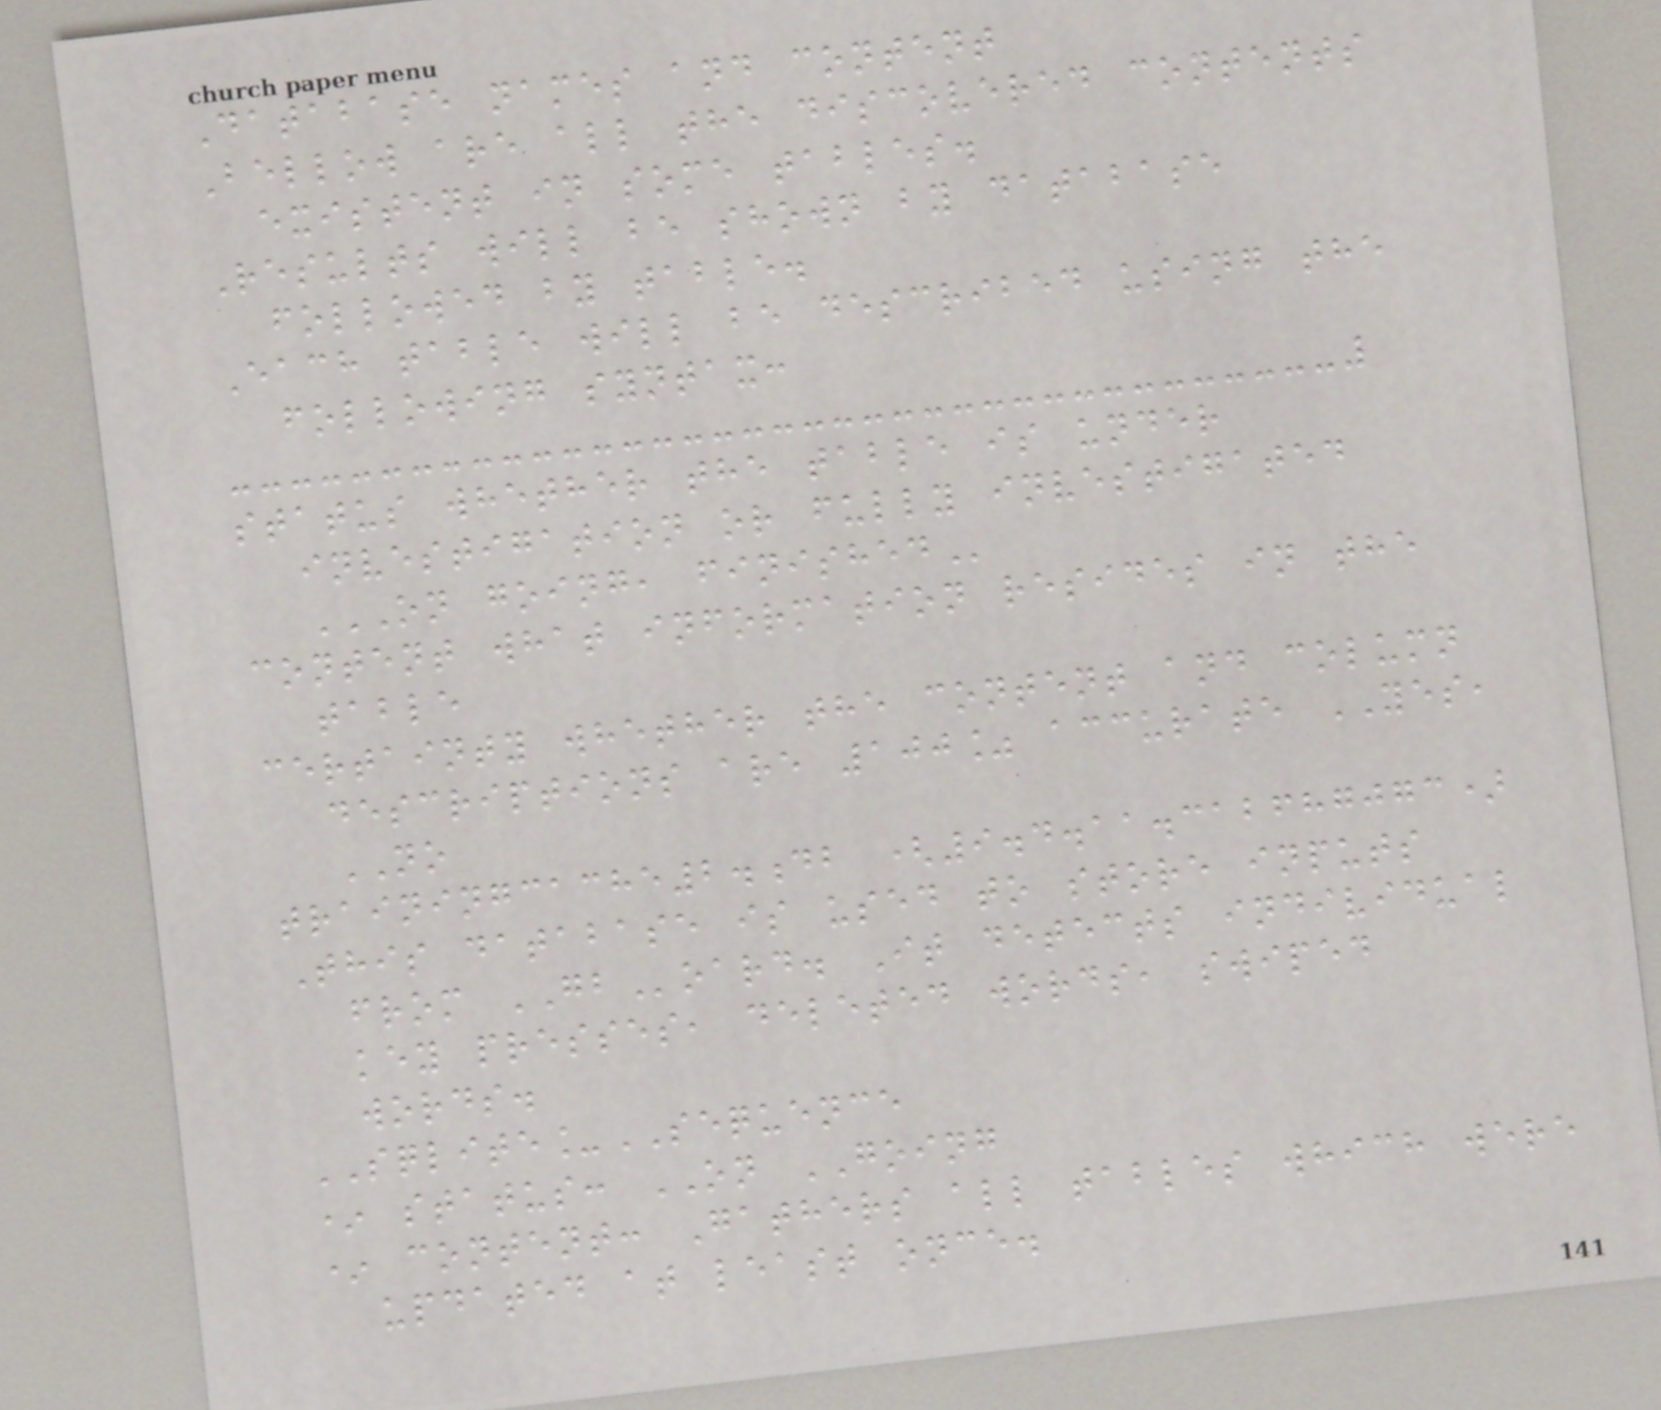Database names and content
Bellow are all the discovered contents
existent in some tables.
Results will be shown by database
followed by table.
Each table will be described using the
following syntax:
status whether the table is under
investigation or fully investigated
ON GOING, FINISHED
content what information resides in the
table
certainty whether the content and column
descriptions are 100% accurate YES,
NO
trainingcache2.db (9.4.11.312687073)
This database is used to store inputs
from GBoard. It detects individual
key presses, deleted words, swiped
words.
SQLITE_SEQUENCE
* status: ON GOING
* content: Gathers all tables which were
updated at least once.
